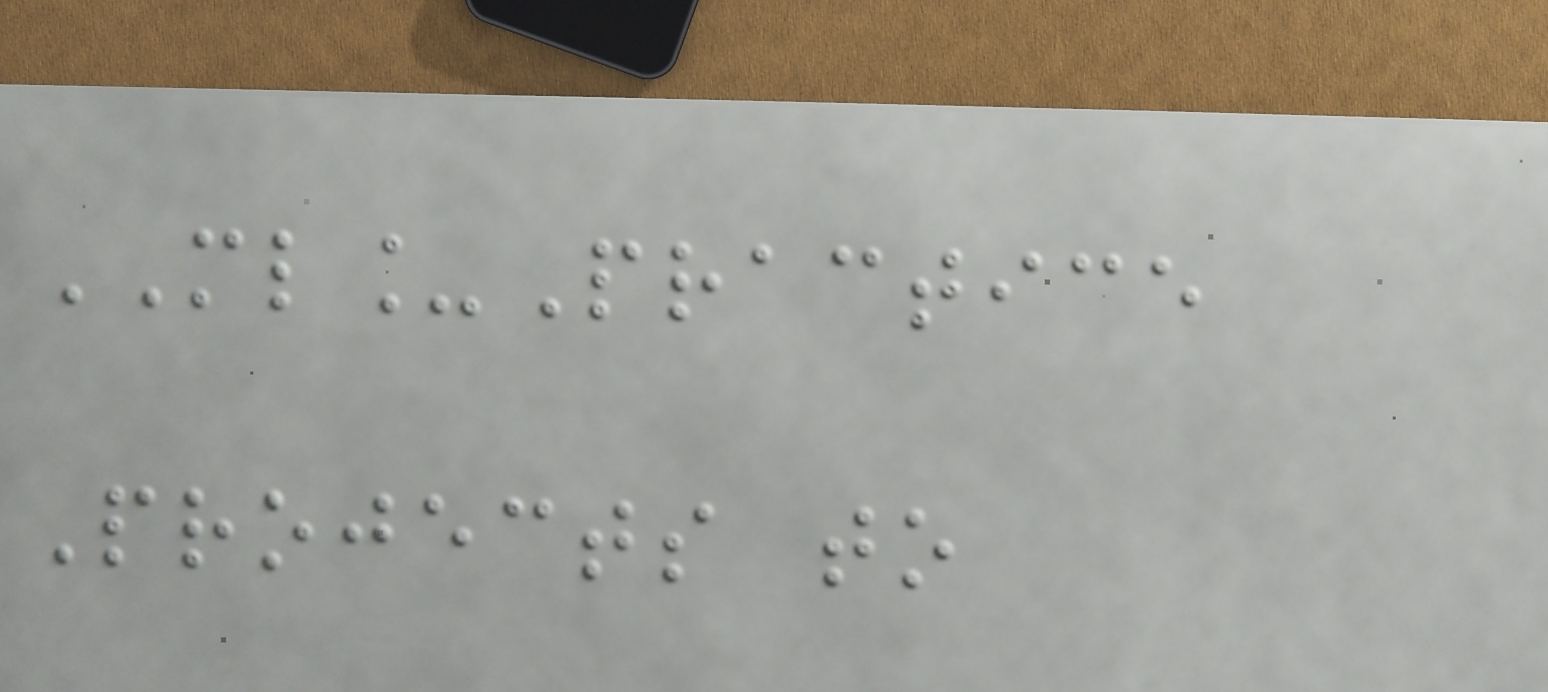ML_Practice
Projects to
